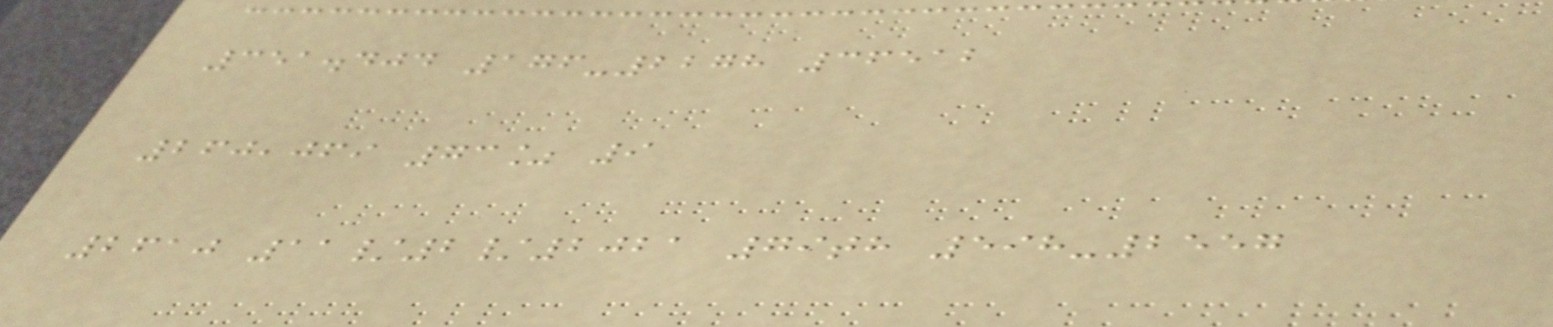351.404 176-2278 36512
260,069 73% 9
2610 11/2/2021 79th 598-2557
